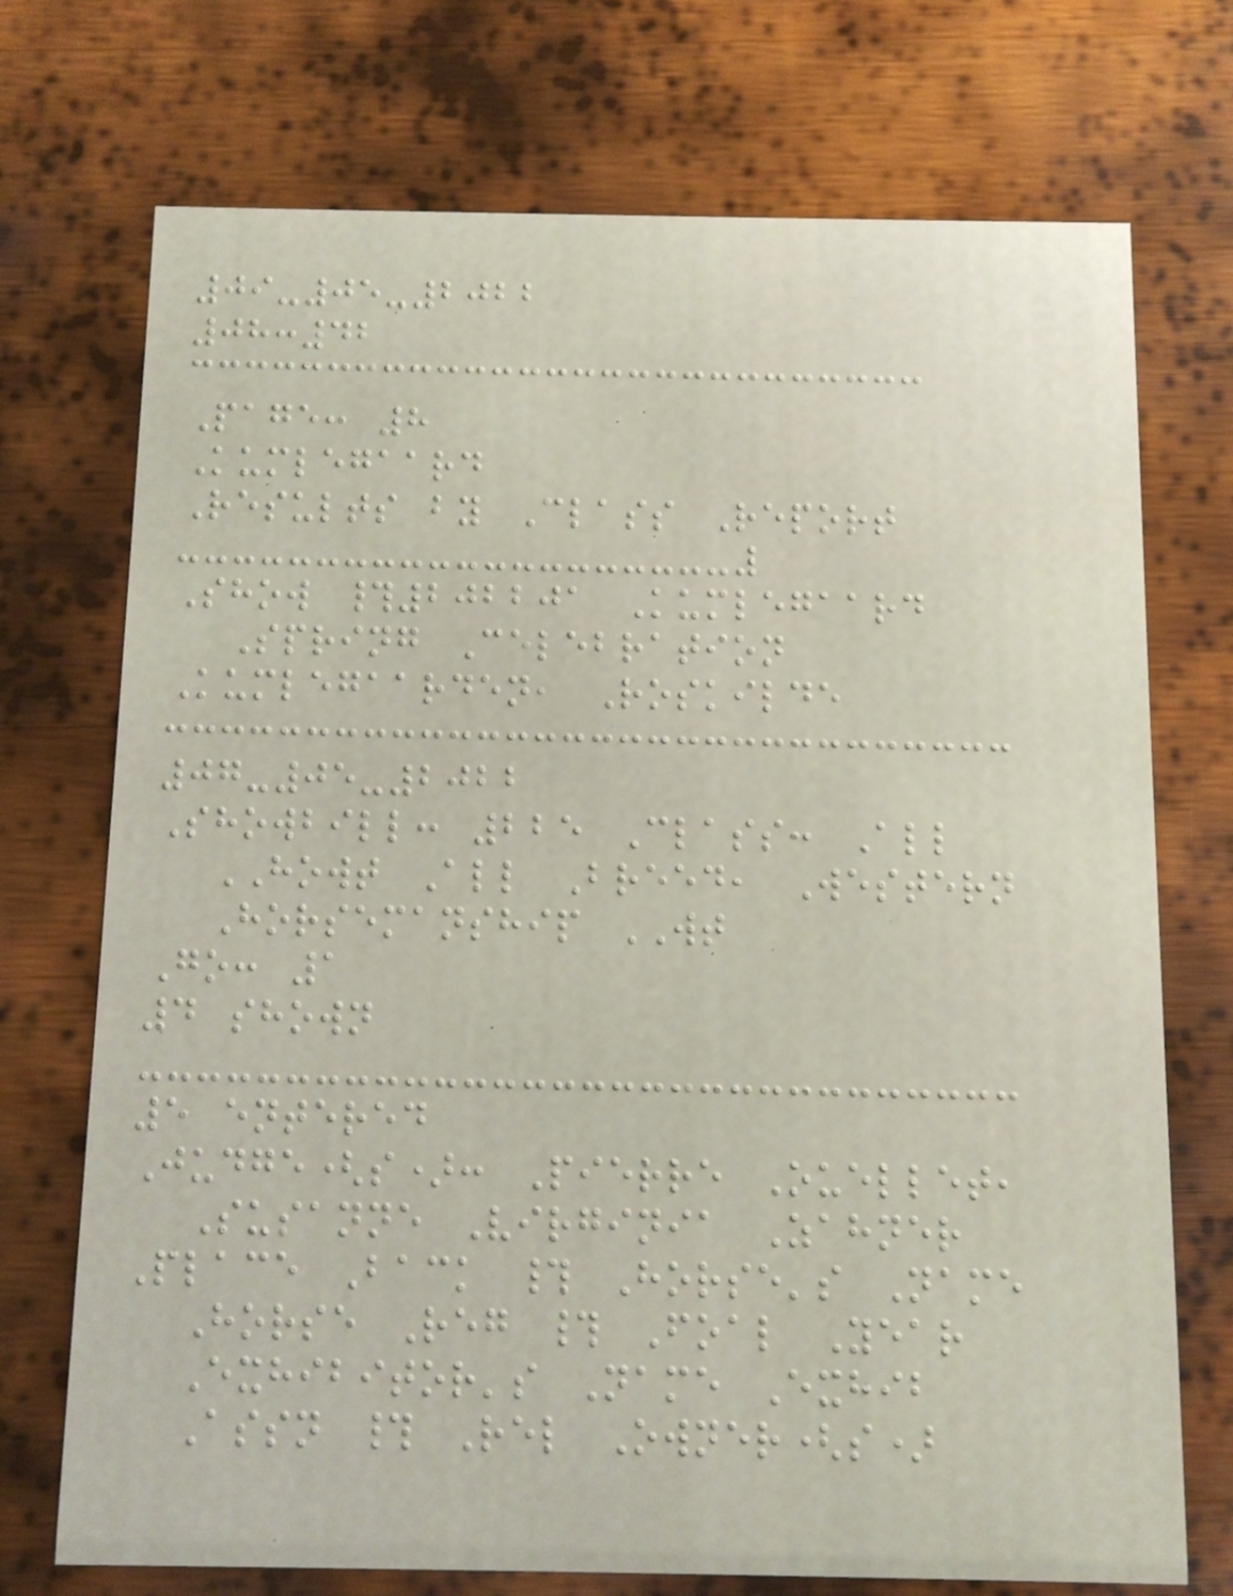09-05-2022
08:42
Page: 8
Kumlegaard
Results by Class Report
Show #202201 Kumlegaard
Spring Celebration
Kumlegaarden, Roskilde
07-05-2022
Showbill: 225 Class: All
HOWT All Breed, Western
Horsemanship WT
Go: 1
4 shown
5 entered
Judge(s): Pierre Ouellet,
Susanne Virginia Zahner
Place Back # Horse's Name
Horse Reg # Foal Year
Exhibitor's Name Exhib
Assn # Rel Owner(s)
